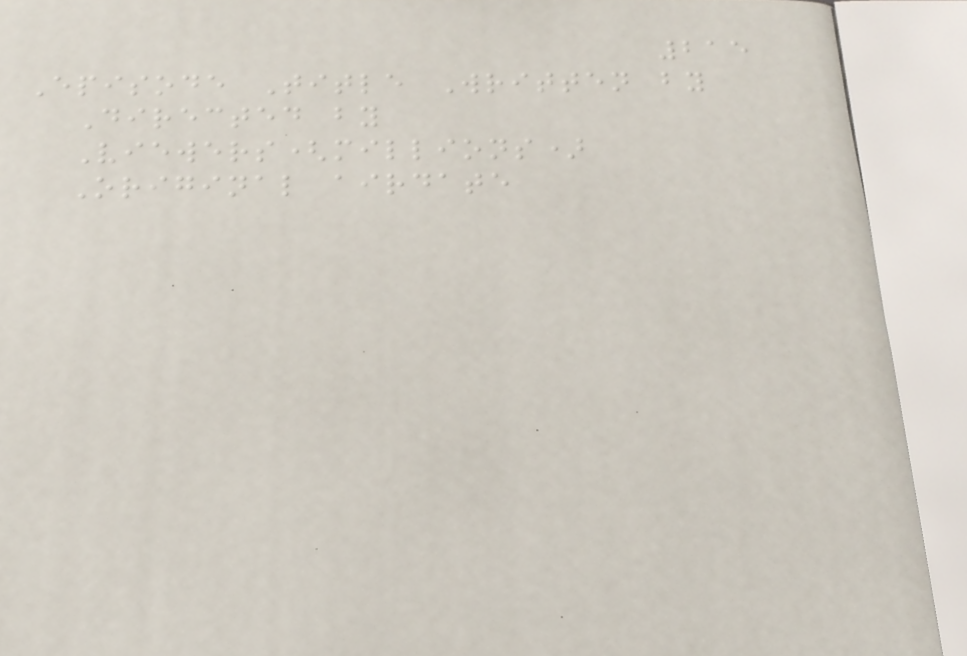215
Episode Title Written by
Directed by
Viewers(millions)
Original airdate
